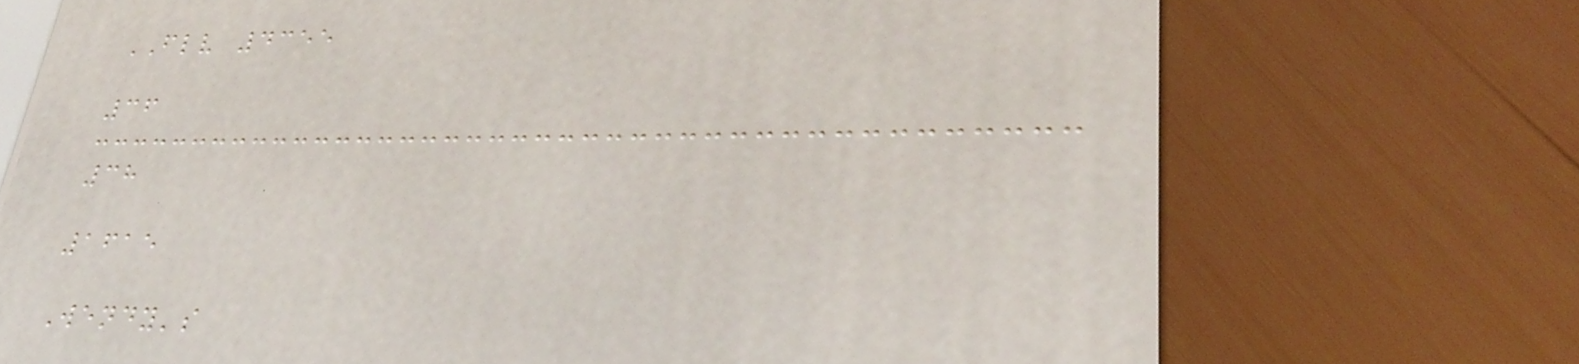FLV 4355
36
38
1615
Wendy's
